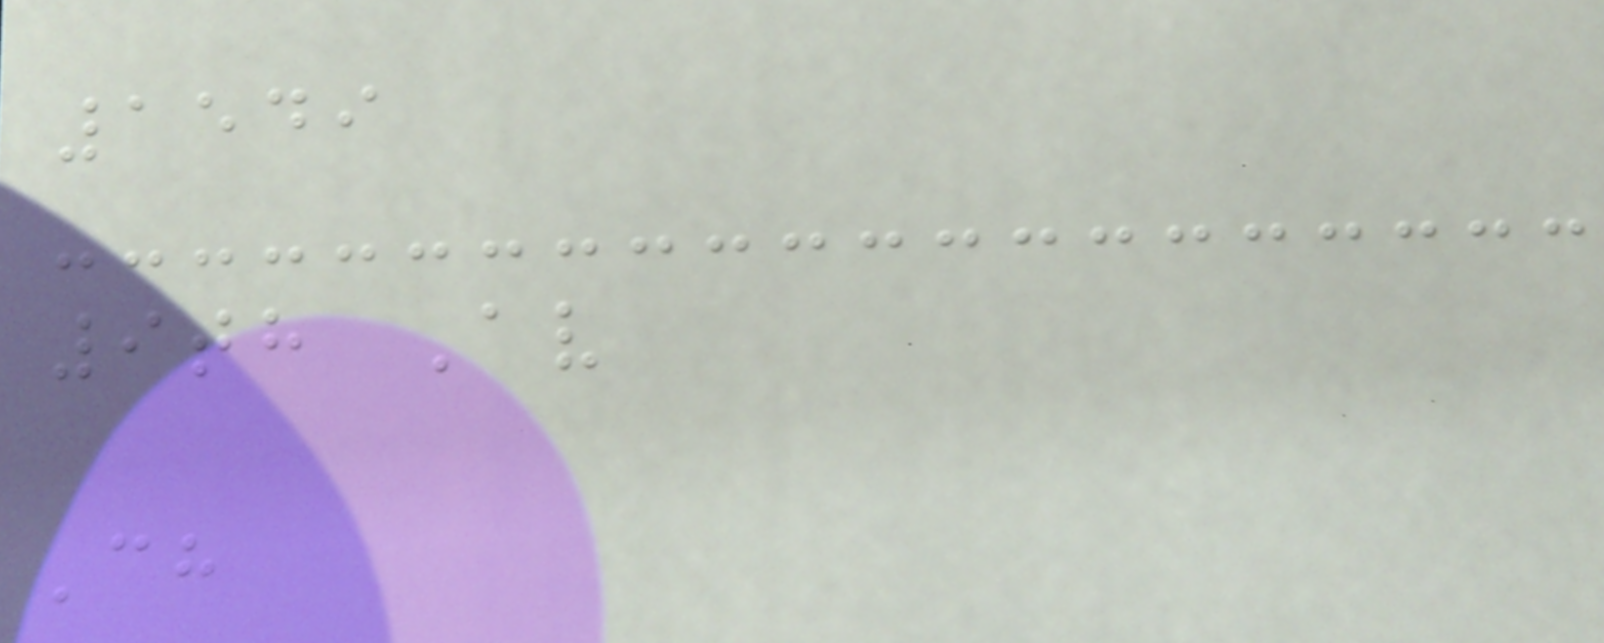1549
9th Av
Ch
